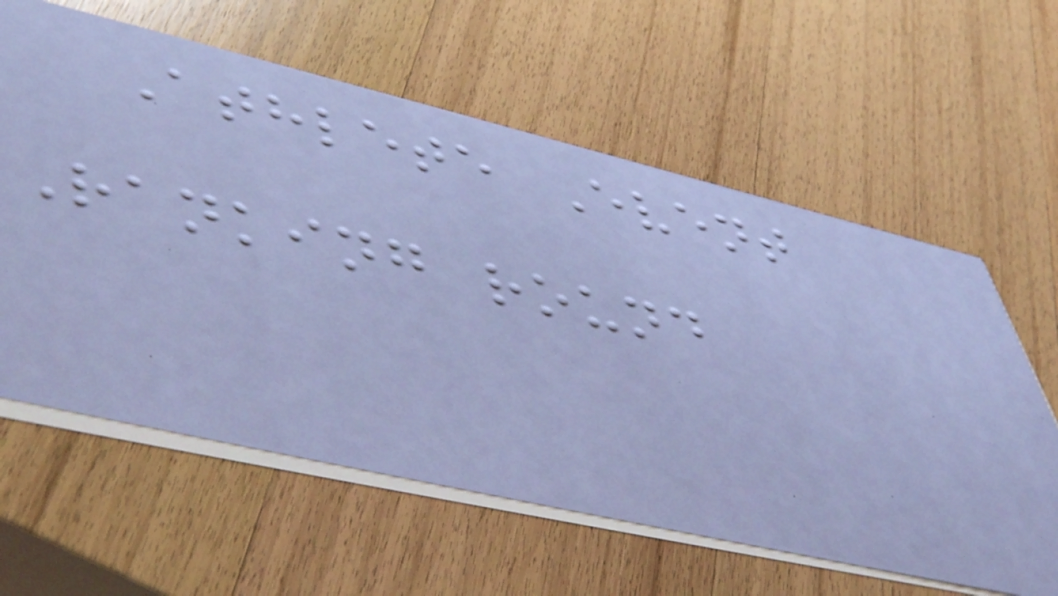Athlete Event
Ranking round
